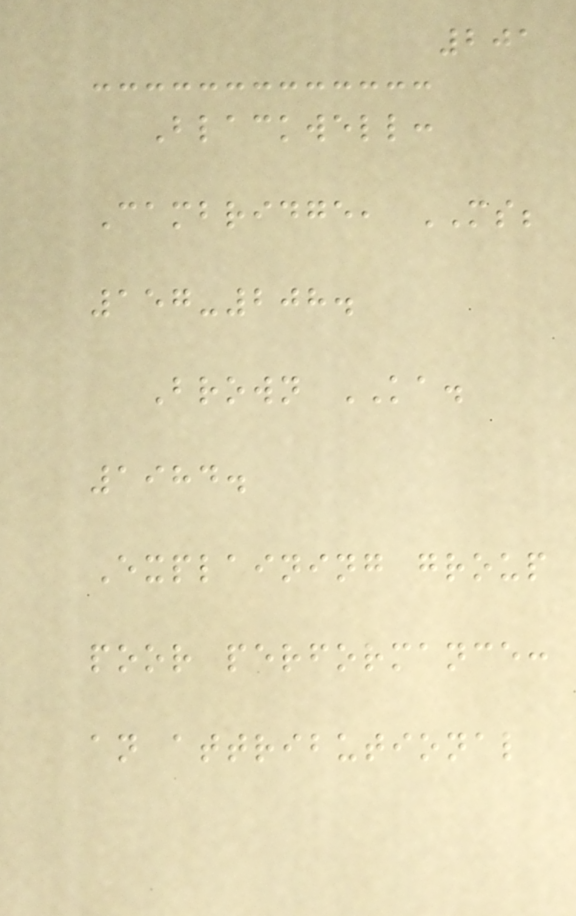201
Blackwell:
Cambridge, MS;
157-208.
Brown KA.
1984.
Explaining group
poor performance:
an attributional
